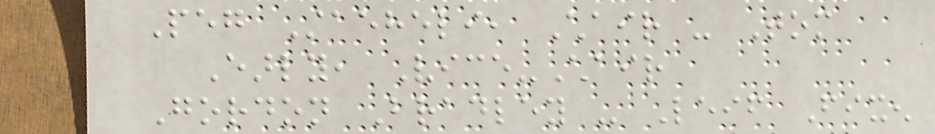Peg Staeheli, Chair - Tom
Early, Vice-Chair
Gordon Bradley - Leif Fixen
